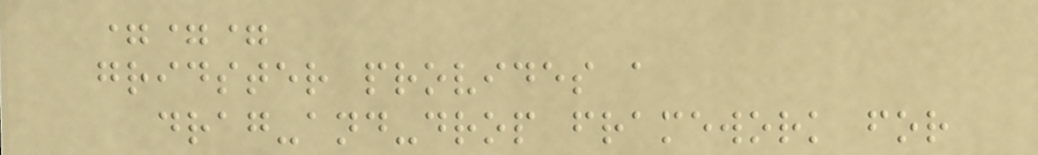===
gridster provides a
drag-and-drop framework for
